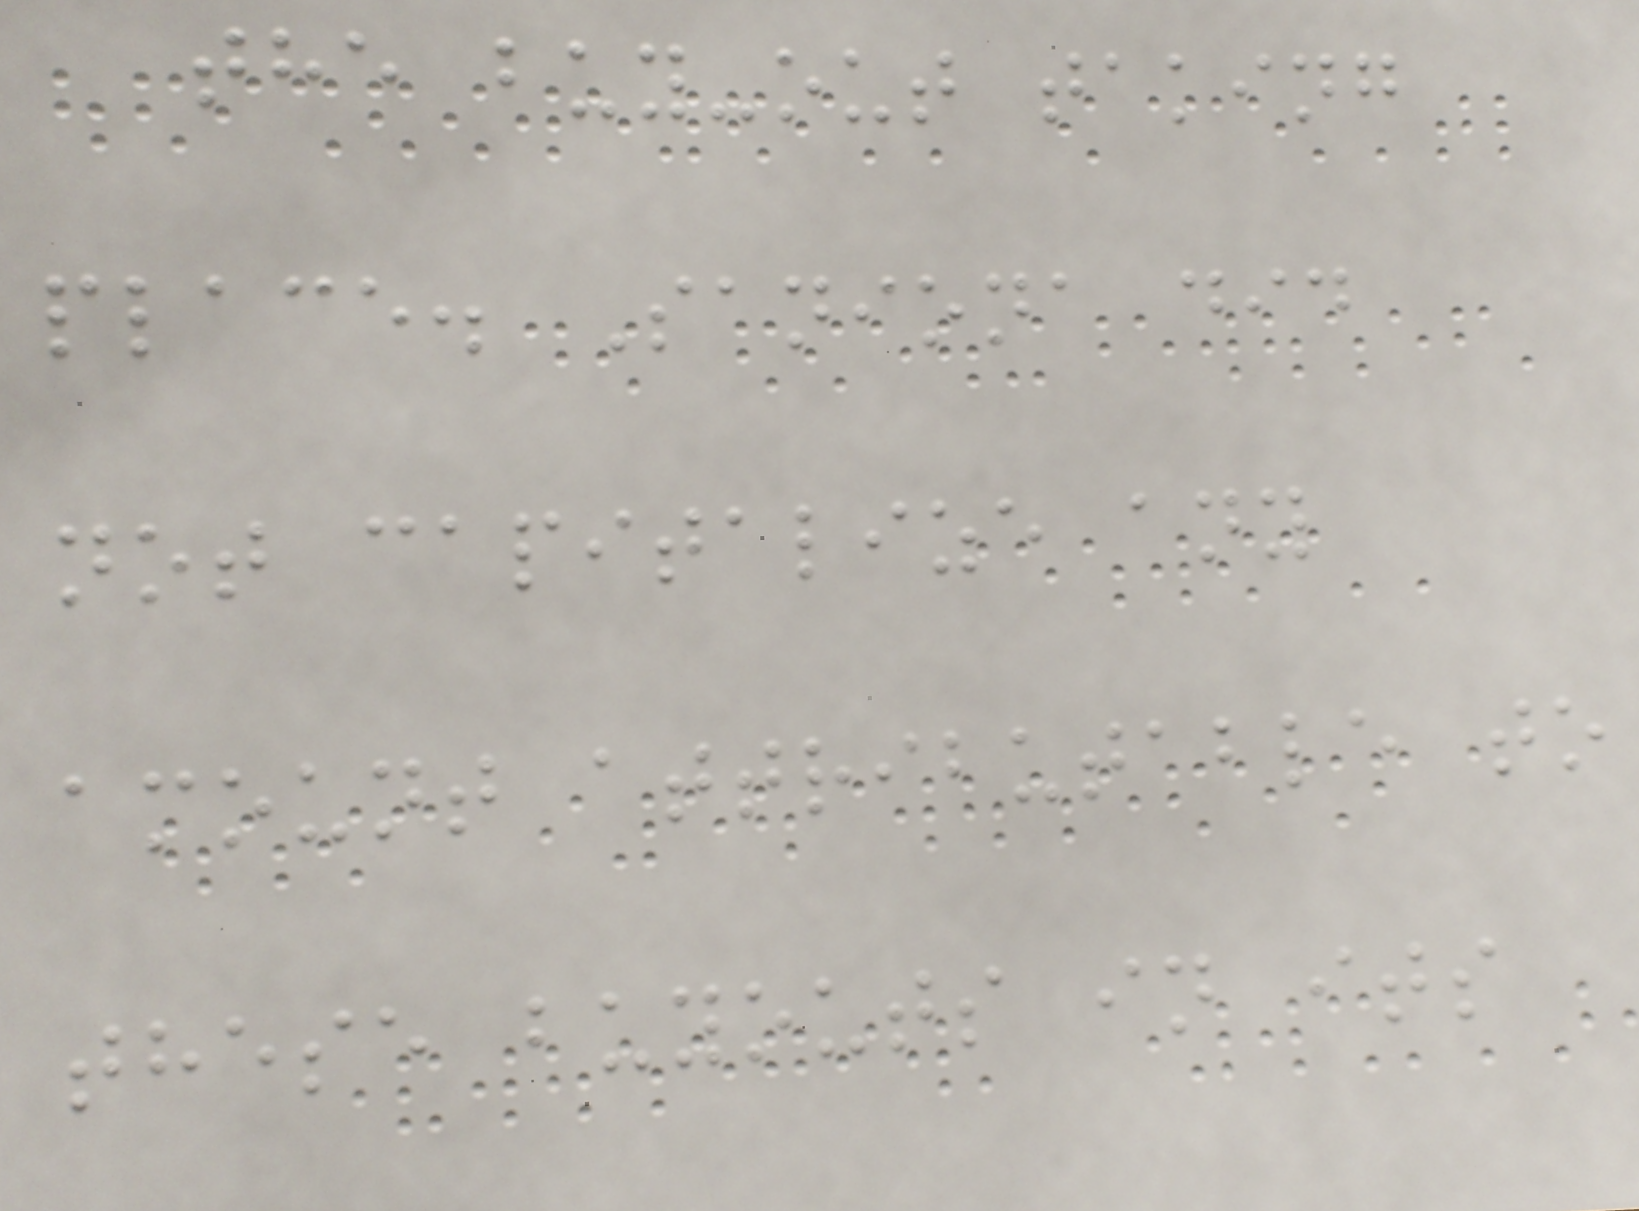the buy-out taking
place. Saniona did
not capitalize any
amount attributable to
these buyouts in its
